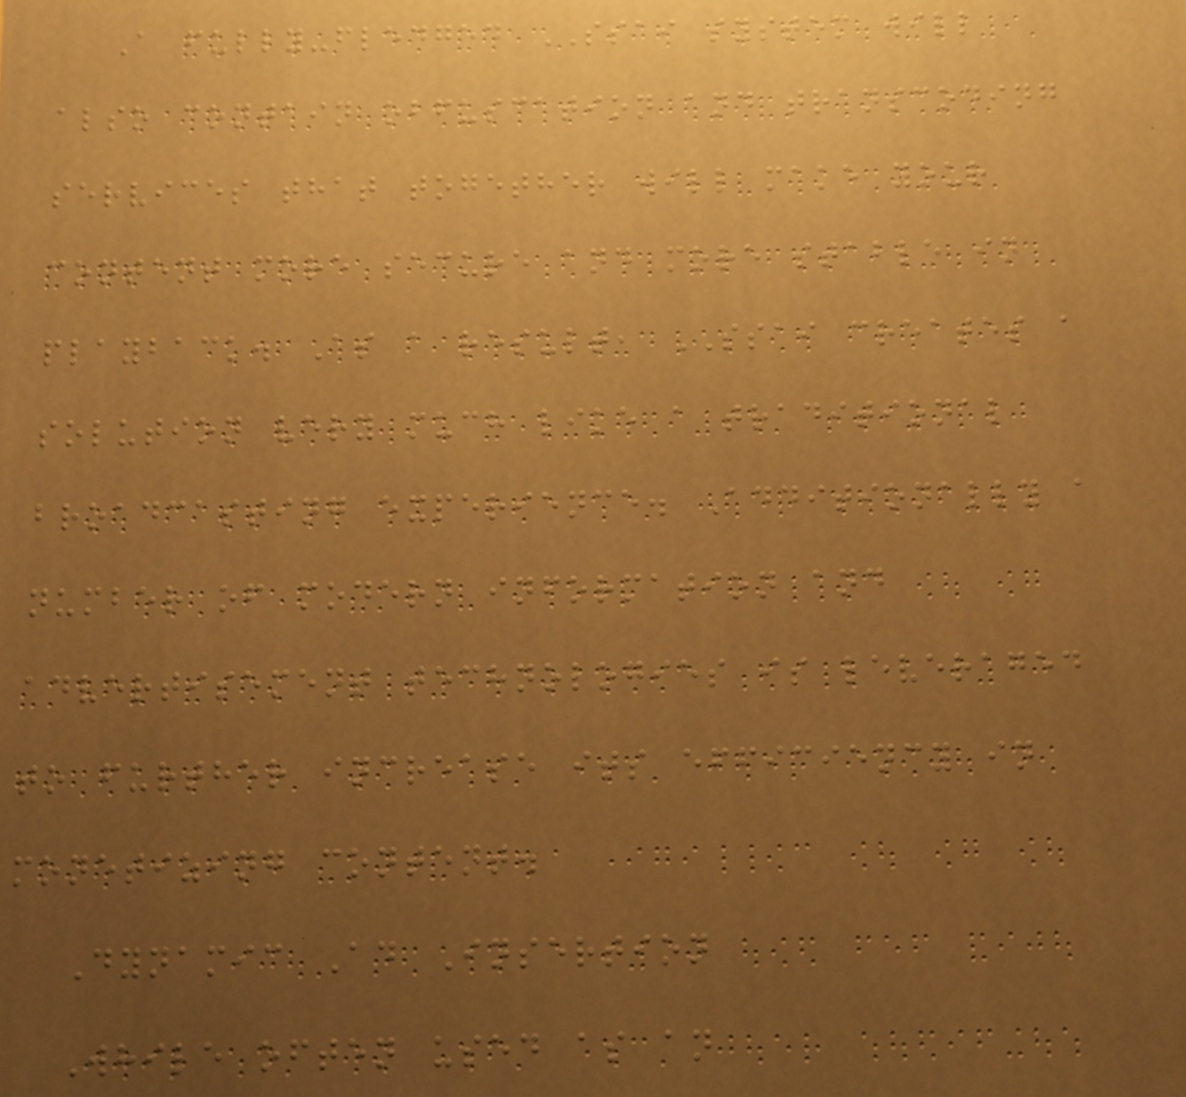A fully-fledged SSAI system will
also contain obfuscation and transcoding
services that together will make your
content more secure and more stable in
playback. As a result, SSAI creates a
solution very much like a traditional
broadcasting experience. Additionally a
number of modern information and
advertisement technologies is leveraged
to further increase its efficiency in
monetizing content.
Dynamic Ad Insertion
While often used as an
